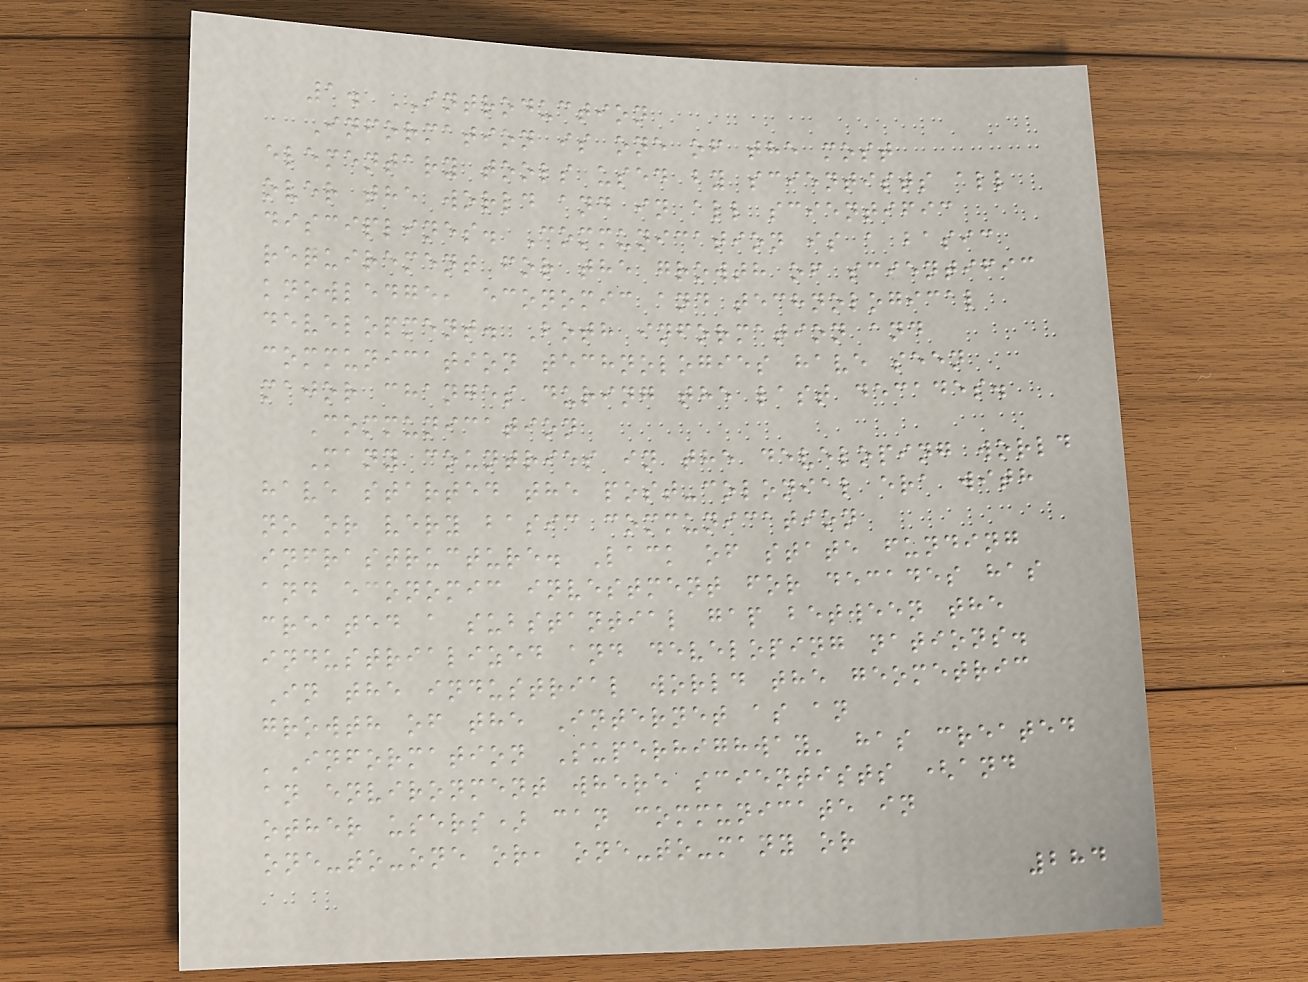1. INTRODUCTION
Information is one of the most
elementary tools used by scientists all
over the world and in all scientific
disciplines. Communication is a basic
requirement for the growth of scientific
knowledge, economic and technological
development. Both information and
communication technologies have seen
major changes during the last decades.
Communication
Many countries in the developing world
have started the post-colonial era with
no or very basic communication
infrastructure. Lack of state funding
and economic investment for decades has
created a substantial gap between the
industrialized and developing nations.
In the industrial world the geometric
growth of the Internet as an
'Information Superhighway' has created
an environment where scientists (and
other users) can communicate in
one-to-one or, one-to-many or
284
